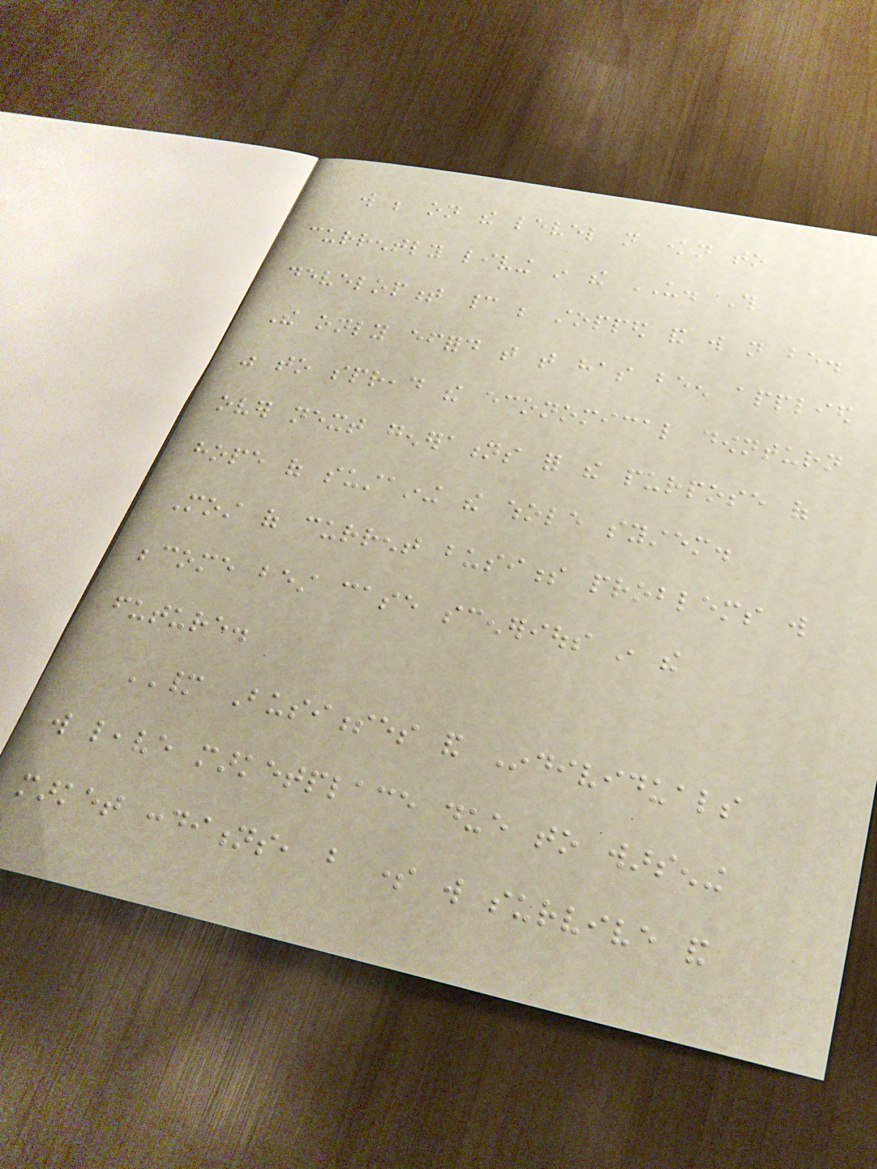will be on the level not known to
currently living in the US. This
development cannot be stopped and will not be.
The only efford that that has been applied
was to spread the economical downturn
over next generations for the purpose of
hope of sustaining the whole system.
Most of current business problems will
become best case scenerious in the
future.
MANY Businesses and Individuals
will leave marketplace due to warsening
market conditions, but some will survive and
